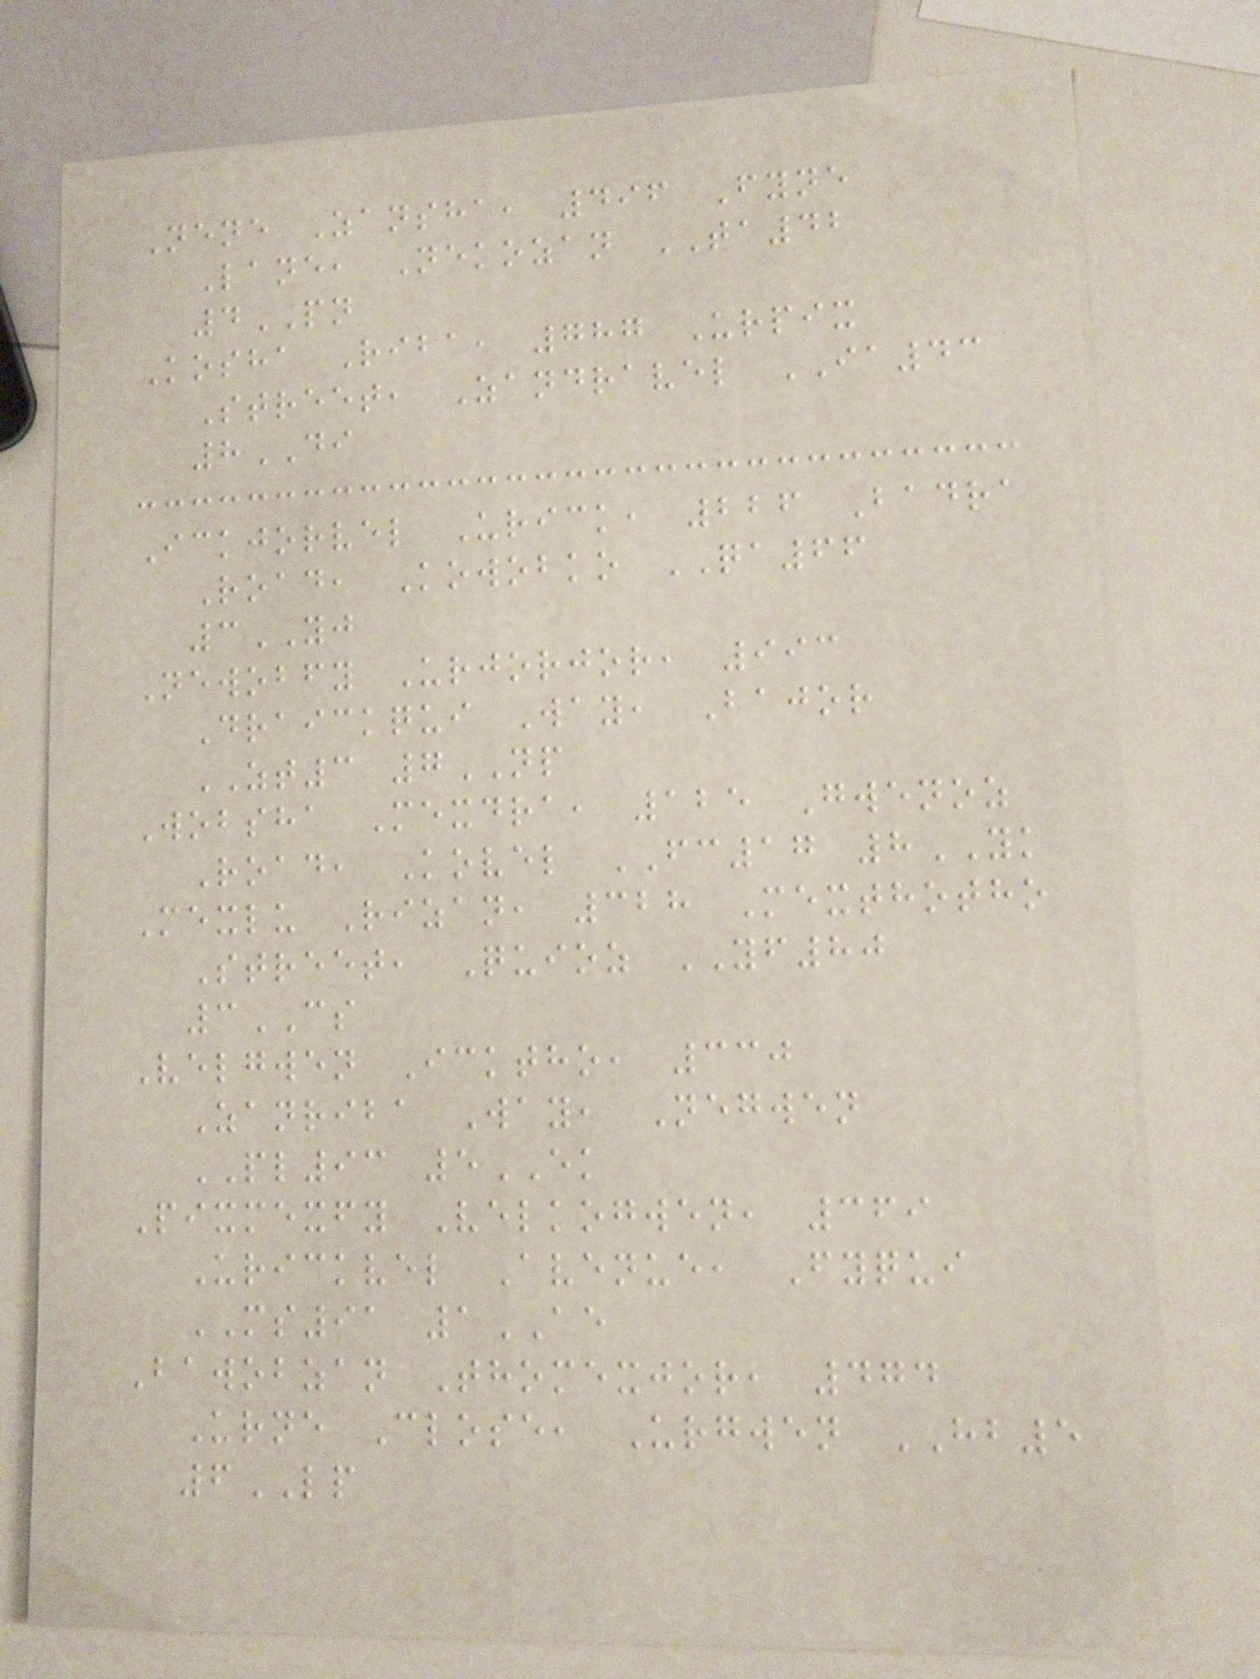Nene Zansha, 496 Fyne
Lane, Nekozan TA42
4PN
Kosha Riba, 787 Urpix
Street, Zandravel IA43
8DI
Ickjorvel Urick, 226 Badra
Road, Kowobko QA66
3YJ
Newobfy Urjorjor, 993
Draickqui Way, Bajor
ZT3 7NP
Wobsha Mexdra, 125 Gwenoz
Road, Kovel FC17 8YK
Mexlu Rizan, 328 Mexthotho
Street, Quioz YF80
3CS
Velgwen Icktho, 330
Zanriba Way, Negwen
PL93 5EK
Pixmexfy Velkogwen, 369
Urickvel Avenue, Fyqui
MS91 1AE
Bawobzan Thomexjor, 474
Urne Close, Urgwen HB5
6LP
